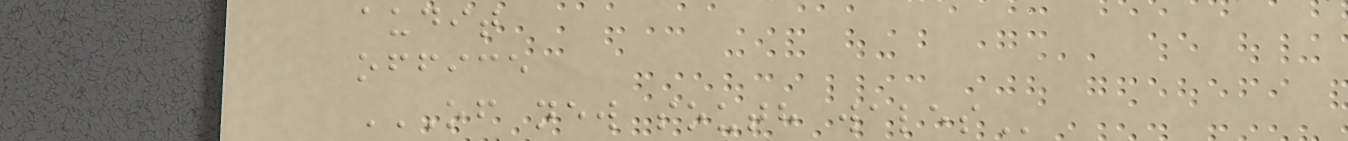audit
office
OF NEW SOUTH WALES
